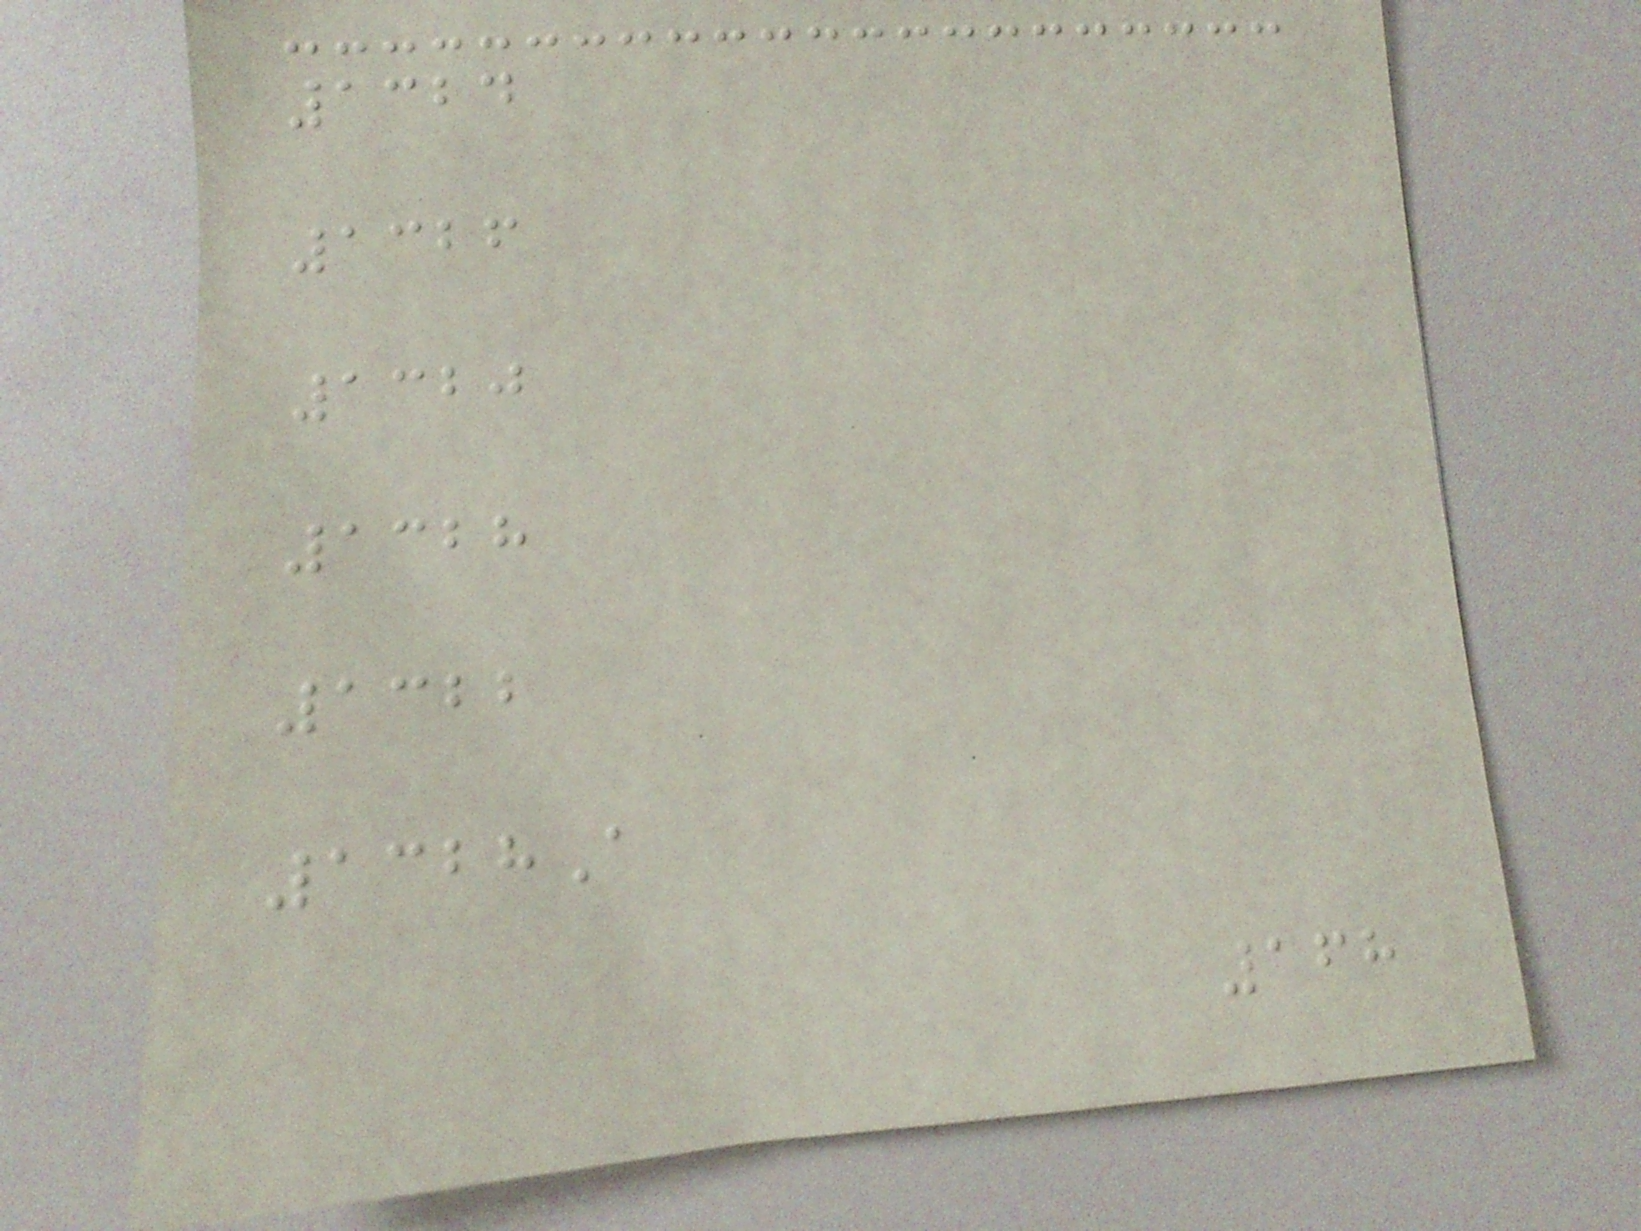1324
1326
1320
1328
1322
1328A
168
